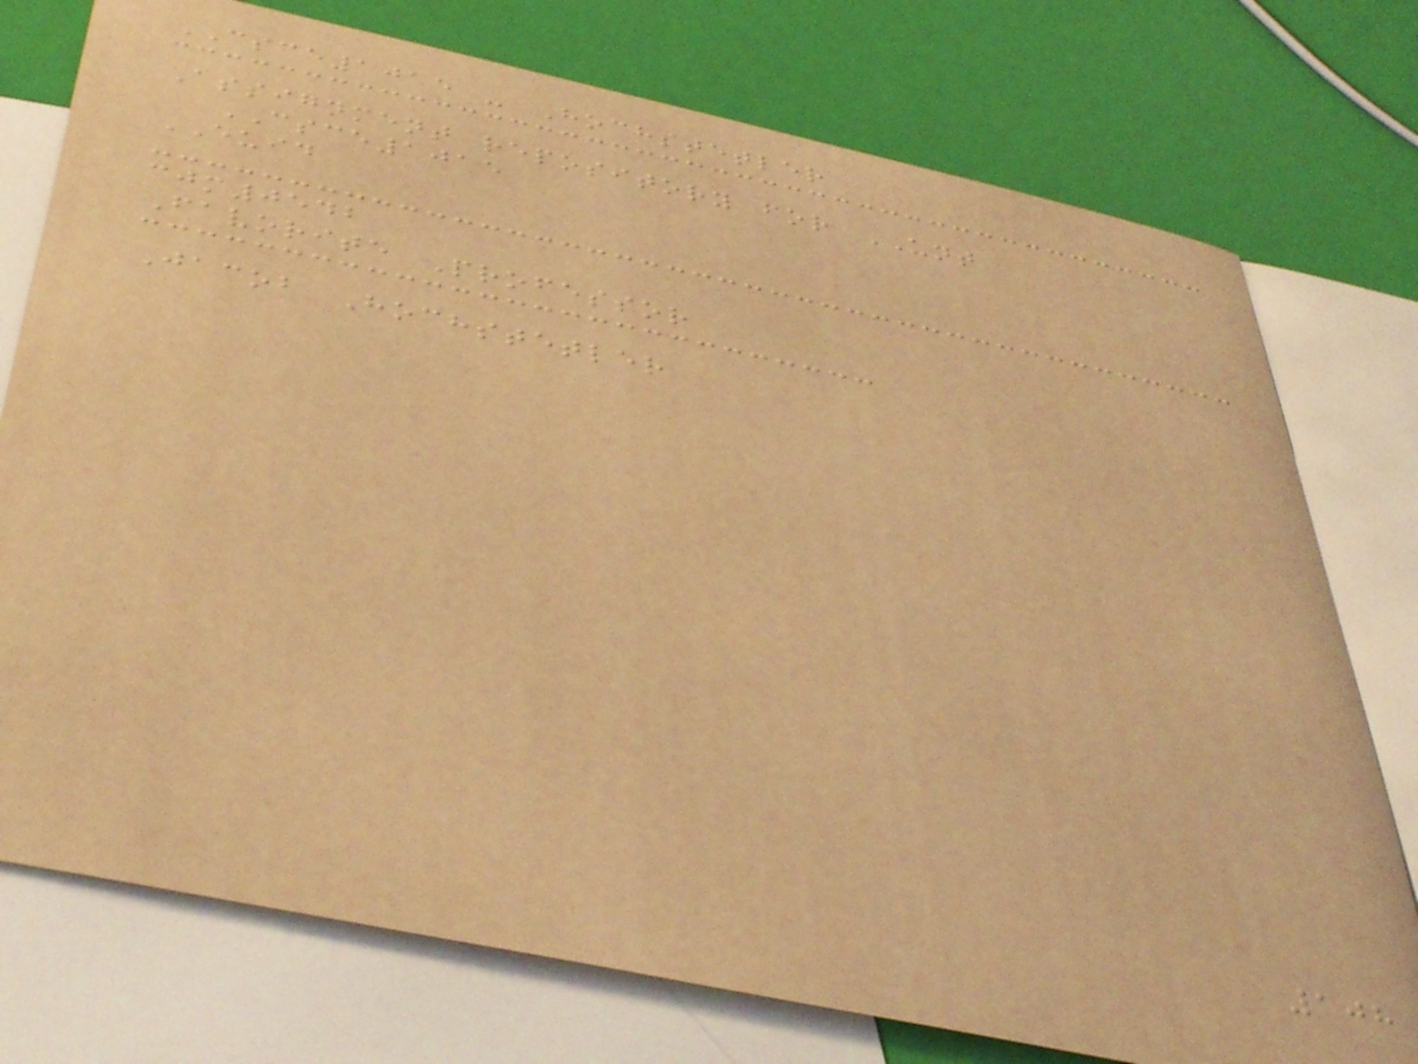CSCE1015 - Hochstetler
Assignment repository for UNT
CSCE1015
EUID
cjm0542
Favorite Professor
Jacob Hochstetler
108
